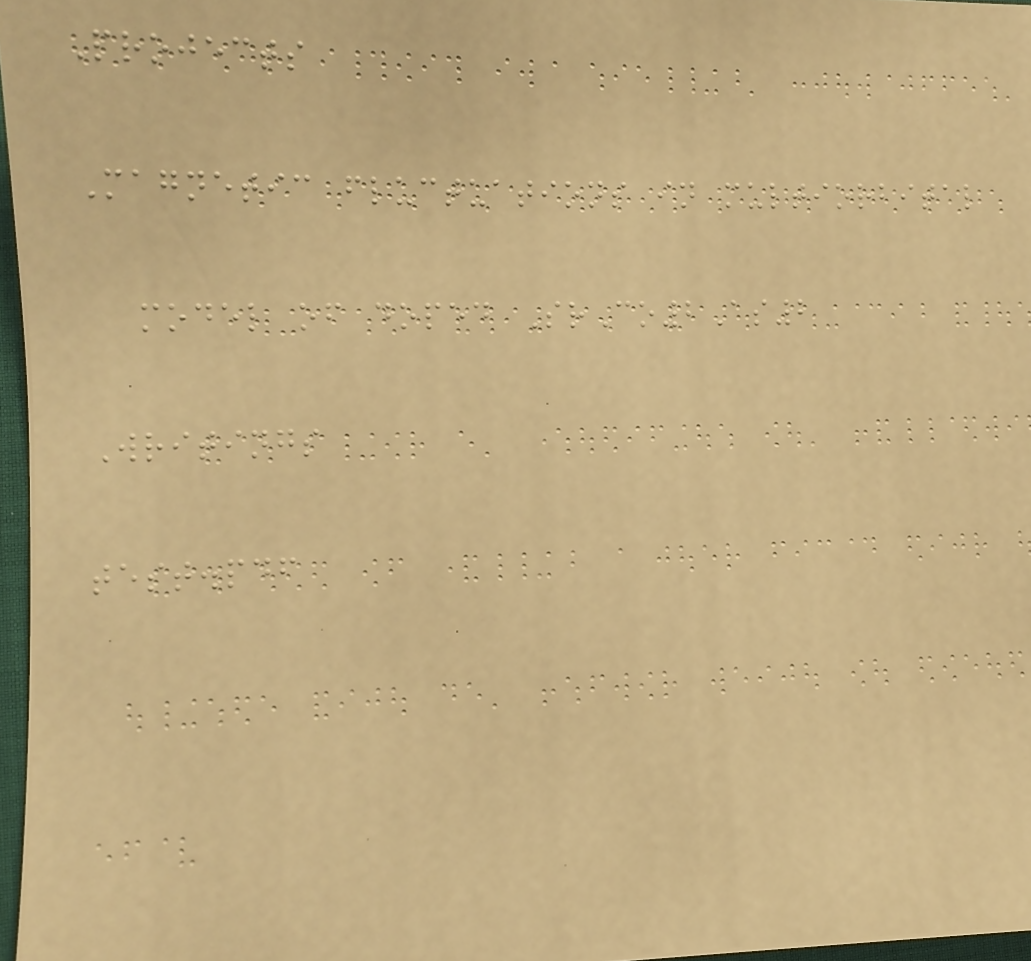Projects
Magnetic fluctuations in multiorbital
model of doped SrCo2As2
Writings
test.pdf
